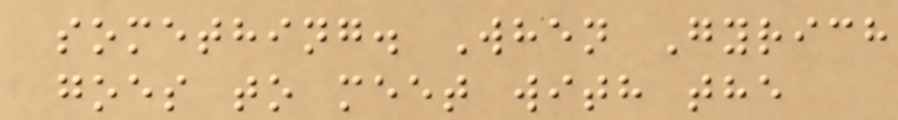something. When Gyrich
goes to meet with the
